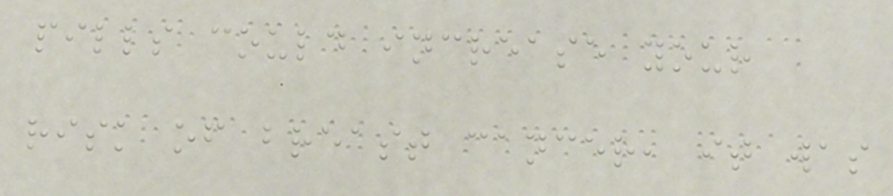pills could increase your
risk of breast cancer, it was
